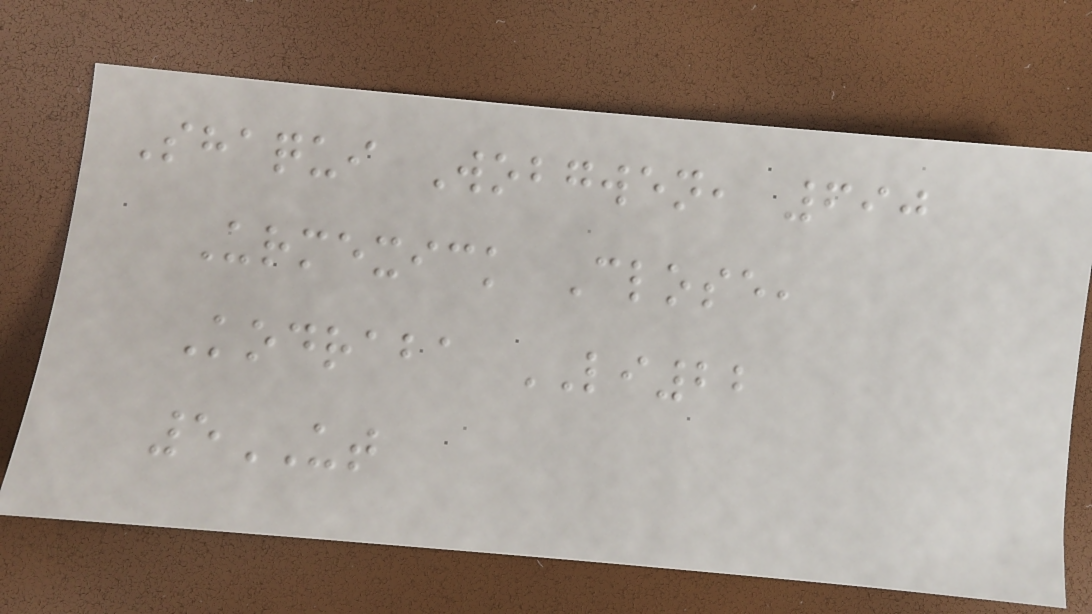Shaqui Wobgwen, 690
Urmexick Close,
Kodraba LI22
5UT
